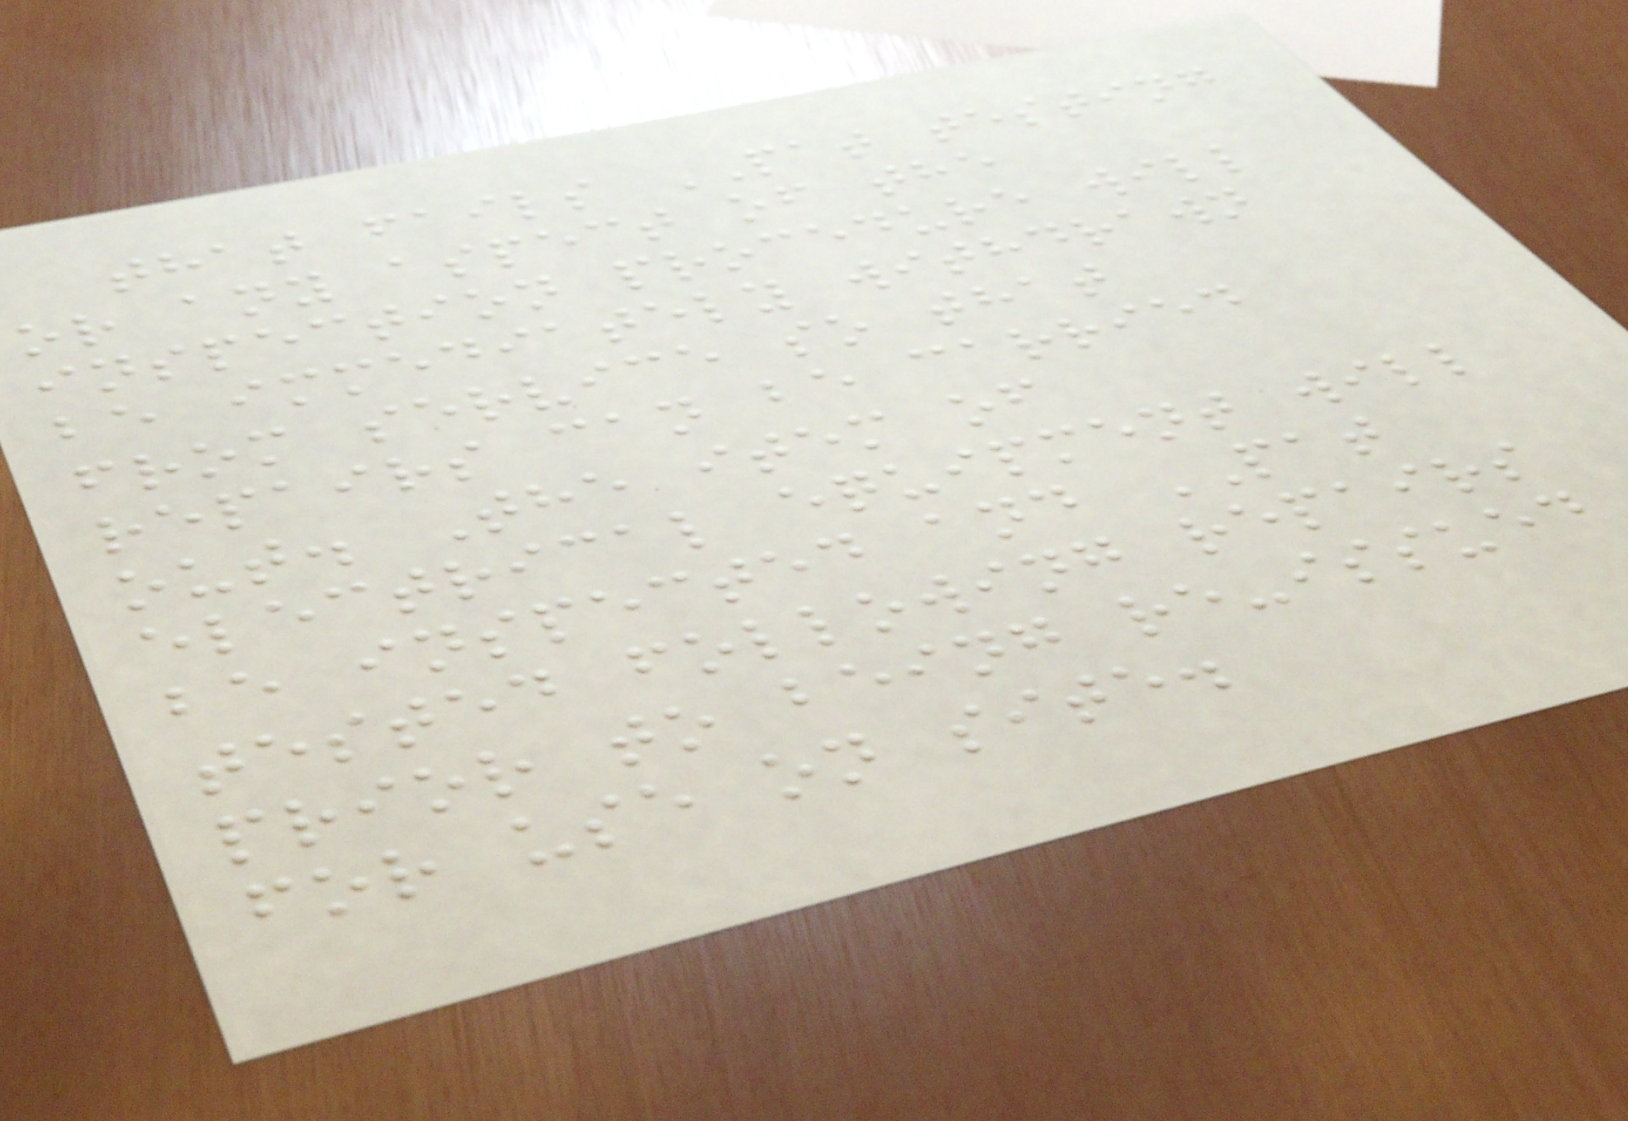that fails PAT testing
or any aspect of the
inspection procedure will
be immediately withdrawn
from service so that
repairs can be carried
out. The item of
electrical equipment will
be inspected and PAT
tested following repairs
prior to being re-issued
for use on site.
